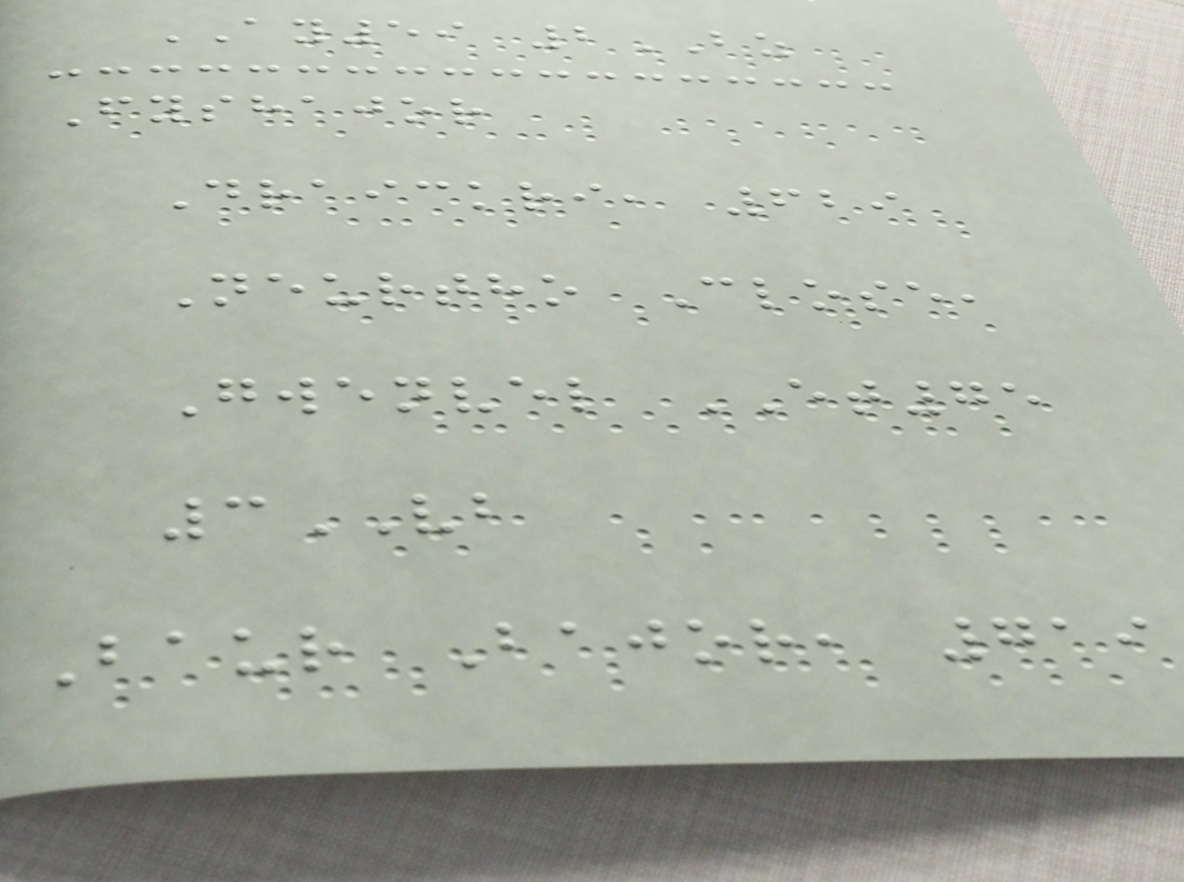AY59 2BZ
Fyshajor
Draickri, 629
Neurtho Close,
Gwenvel ET75
3VB
Baur Bajor, 719
